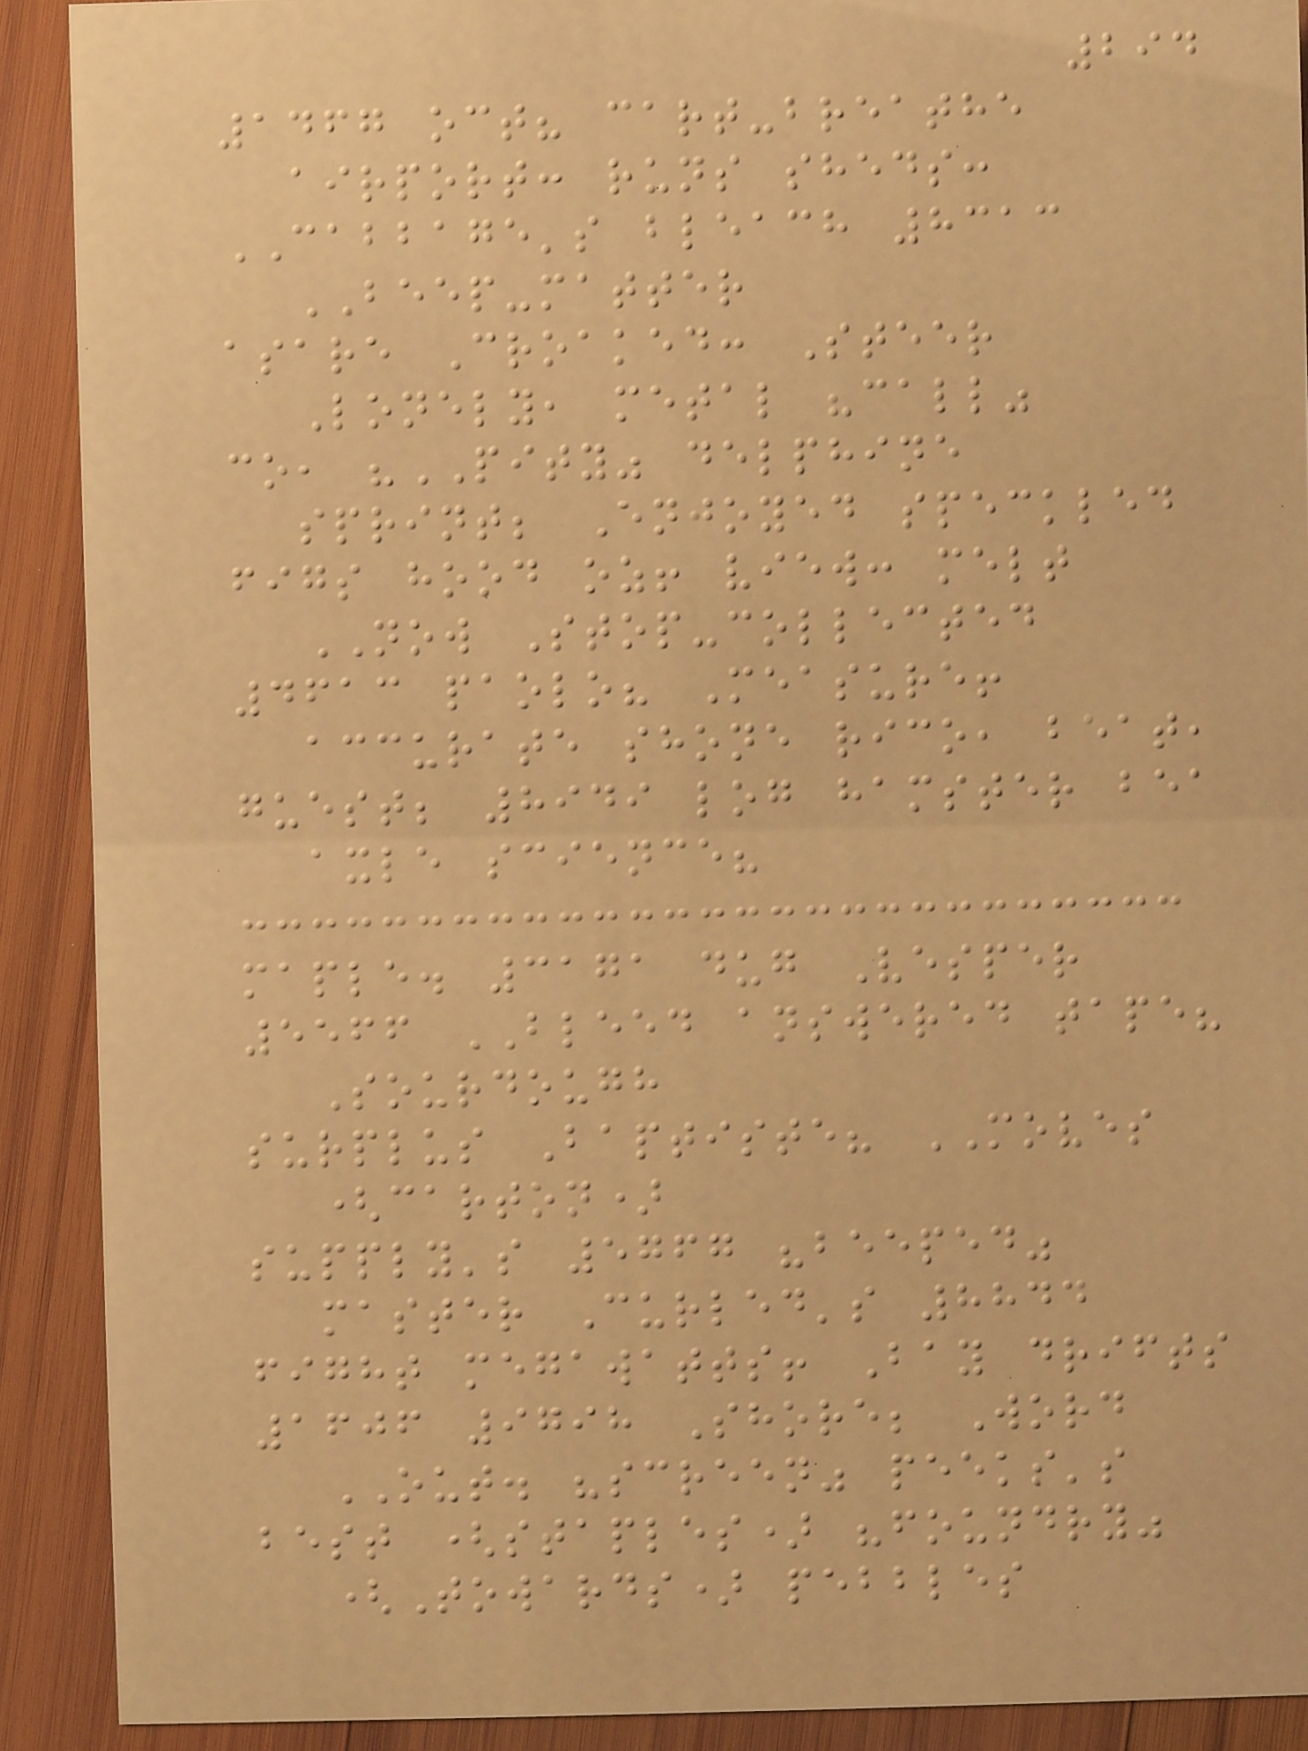294
1467 oct? cart-breathe
airport: runs sheds:
CABBAGE's bleach 8313
BEEP-matter
asare Croaked: Steer
Lonely, metal "call"
co, "PITY" delphine
sprint; Enjoyed speckled
figs hood oz! view: melt
NOW Stop-collected
4613 paolo? Measure!
accurate shone rico, beat,
guest; 8949 log hamster bea
axle science?
maple. 3171 dug Vesper
5566 BLEED answered tape?
Sourdough
surplus Baptiste? MOVES
(carton)
supply's 5767 "beeped"
master Curled's 8844
fight megawatts! Bay drifts
1606 9798 Shore; Word
OUT. "screen" peeks's
best (staples) "foundry"
(Towards) pebbles
